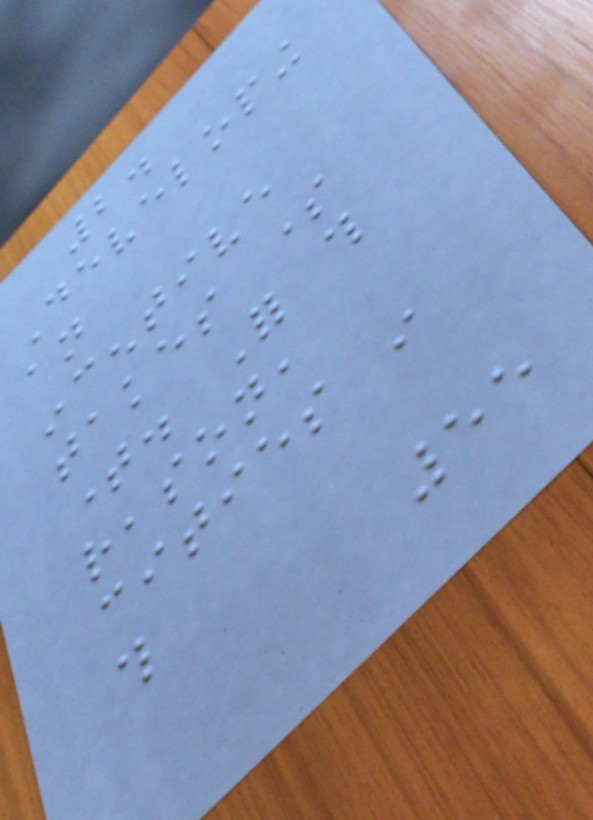2.
Developing
an
incentive
takes some
time. For this
reason,
cities in
this
55
